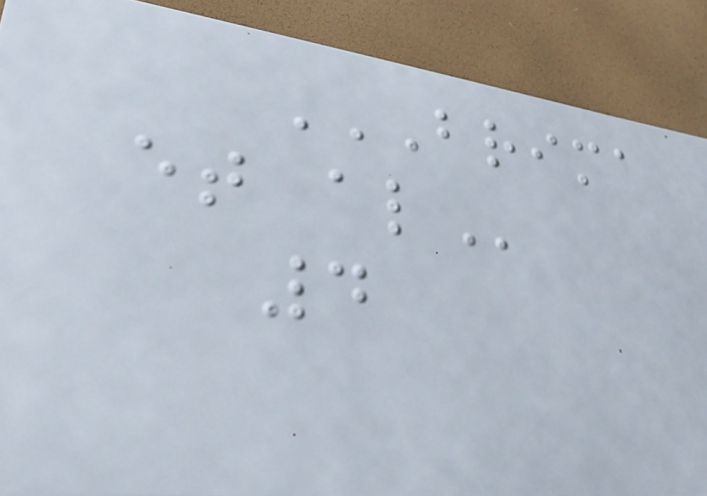BRIMA
ET AL
4
